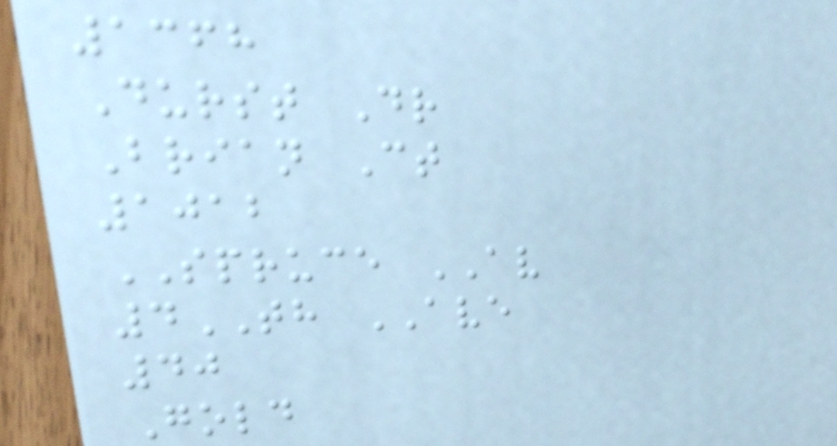1368
Durst Dr
Brian Ct
1012
SPRUCE AV
4TH AVE
40
Gold
